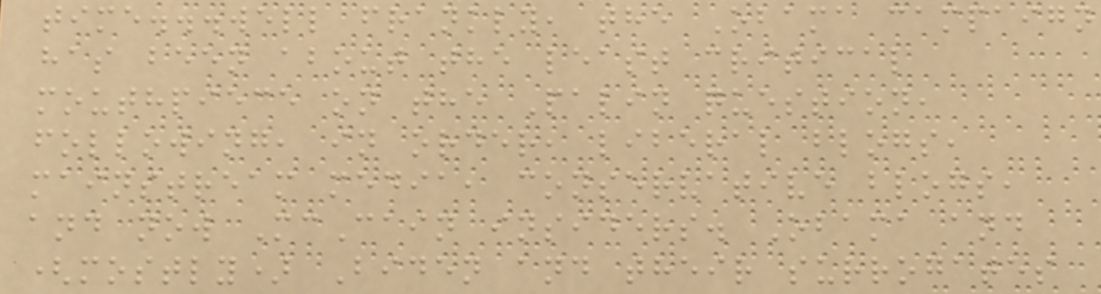time...well frankly, the Obama campaign
has been about the least critical
mouthpiece on the Palin question,
following, in order, liberal blogs,
mainstream media, conservative blogs,
and now McCain insiders. Obama and
(mostly) Biden and their surrogates
